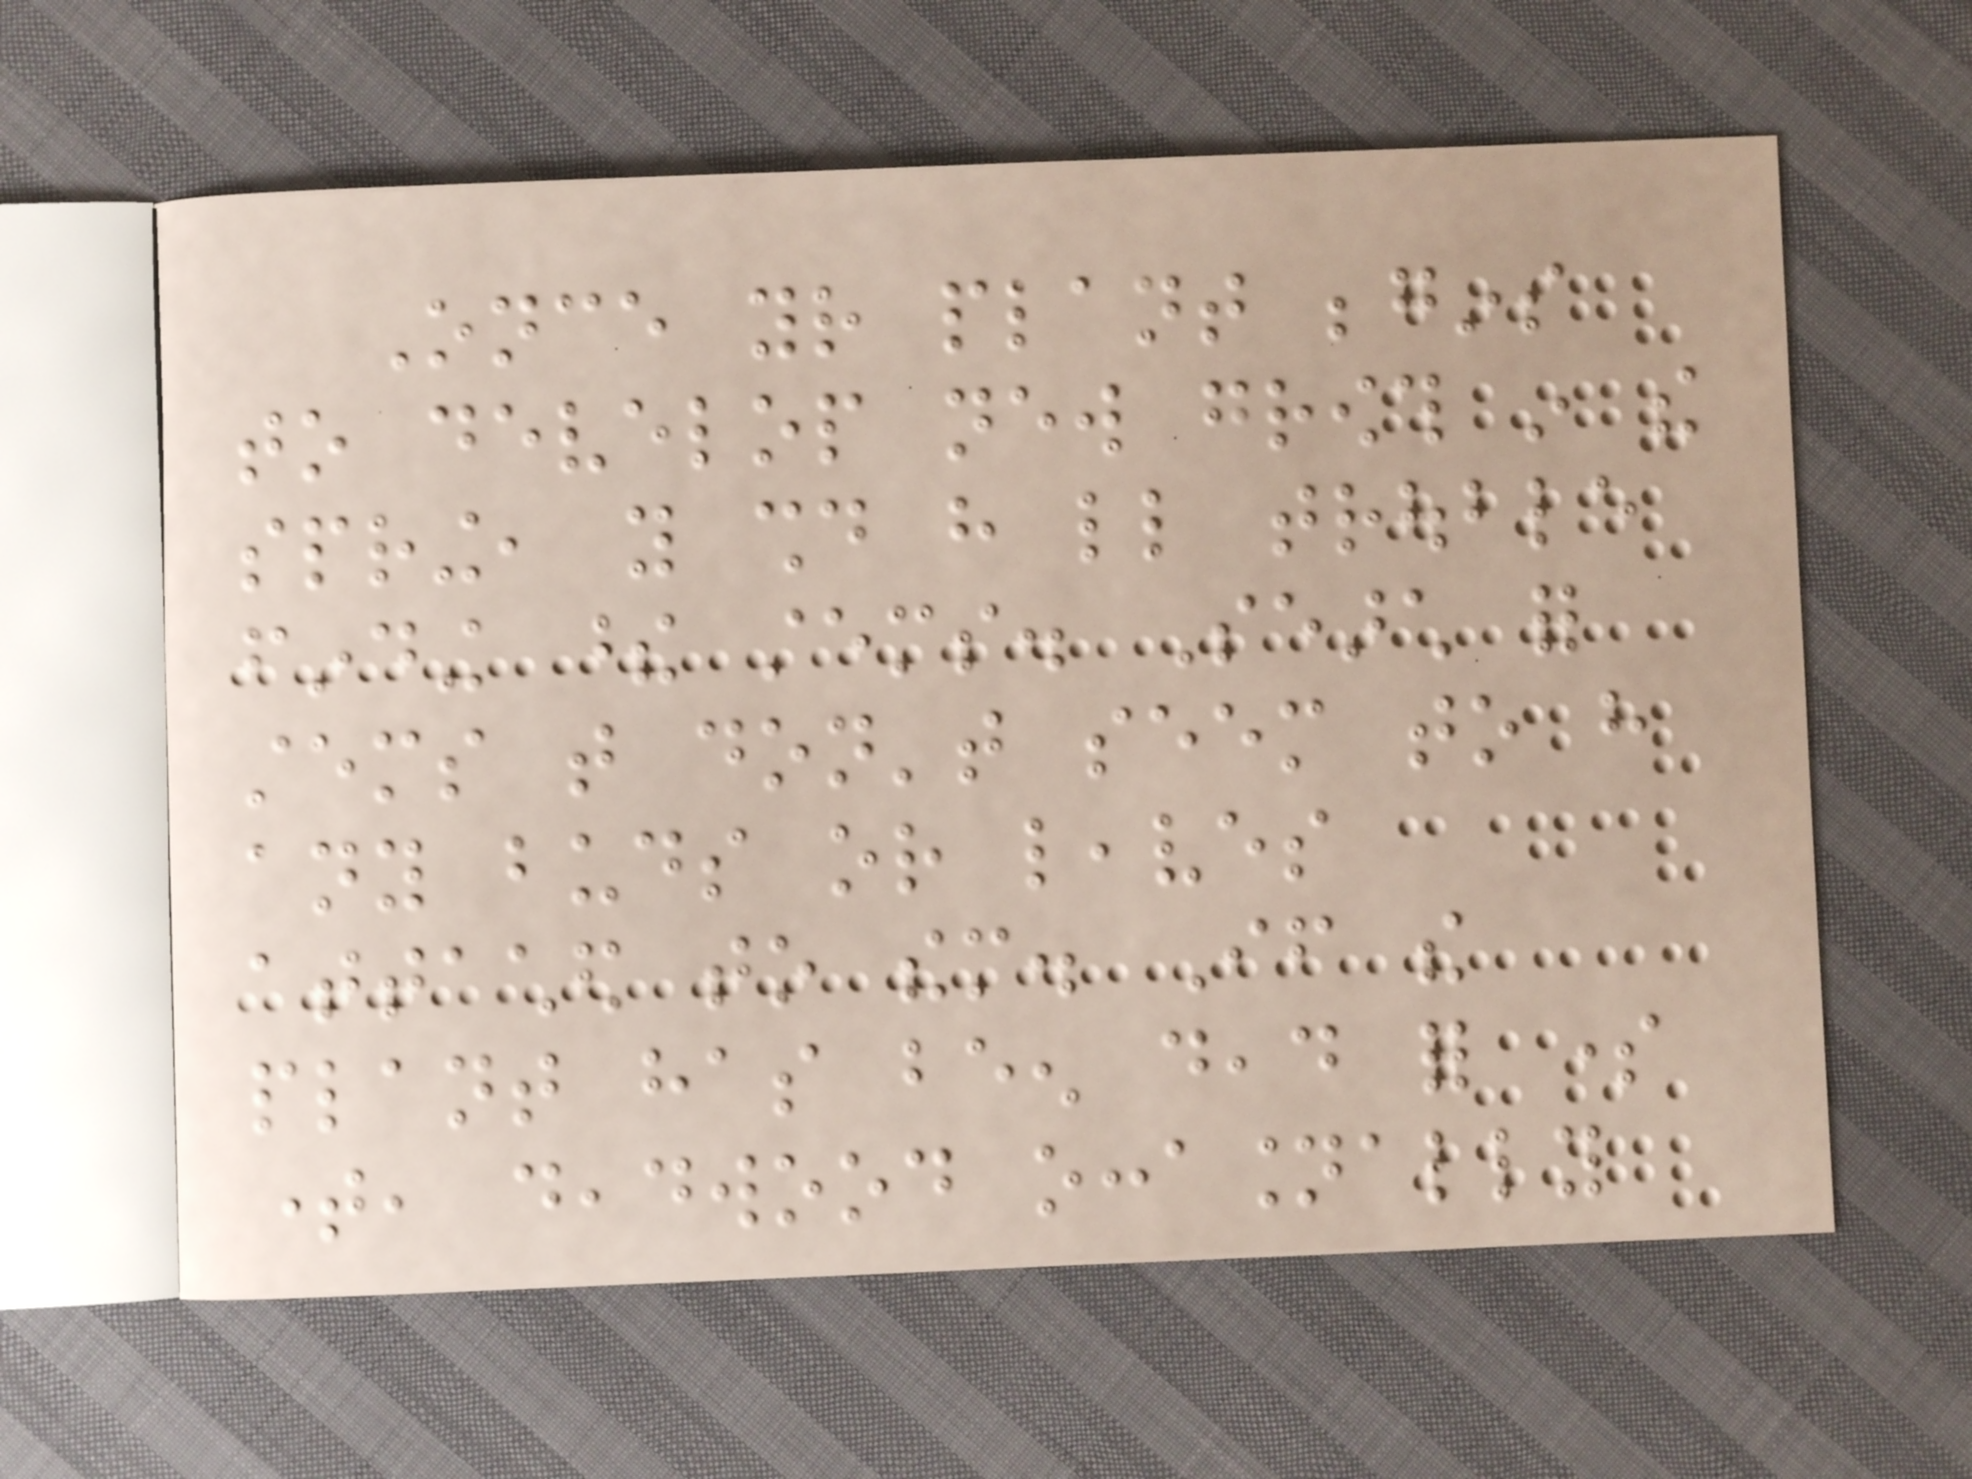Once your plant begins
to develop new growth in the
spring, you should have little trouble
finding these stems. Search for
stems that don't seem to have
any buds or leaves
attached to them. If the
plant has been dead for some
time, deadwood occasionally
